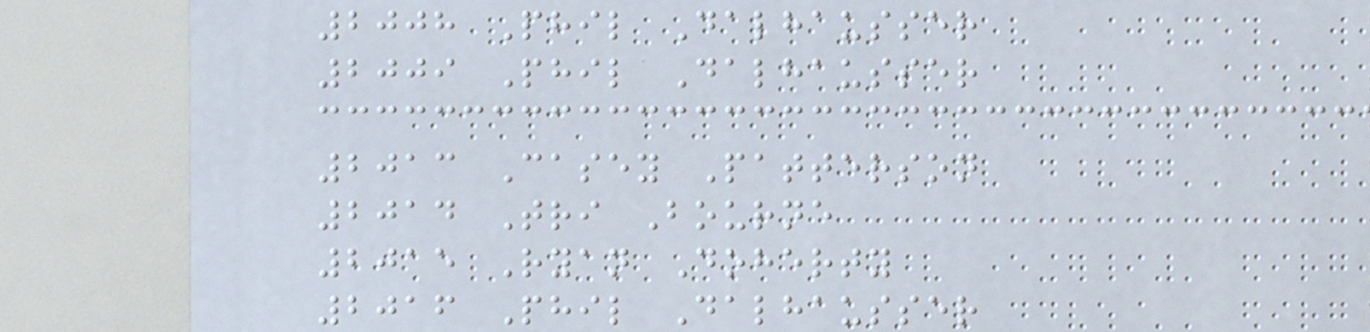2008 Phil Dalhausser
2009 Phil Dalhausser
2013 Casey Patterson
2014 Tri Bourne
2015 Ryan Doherty
2016 Phil Dalhausser
